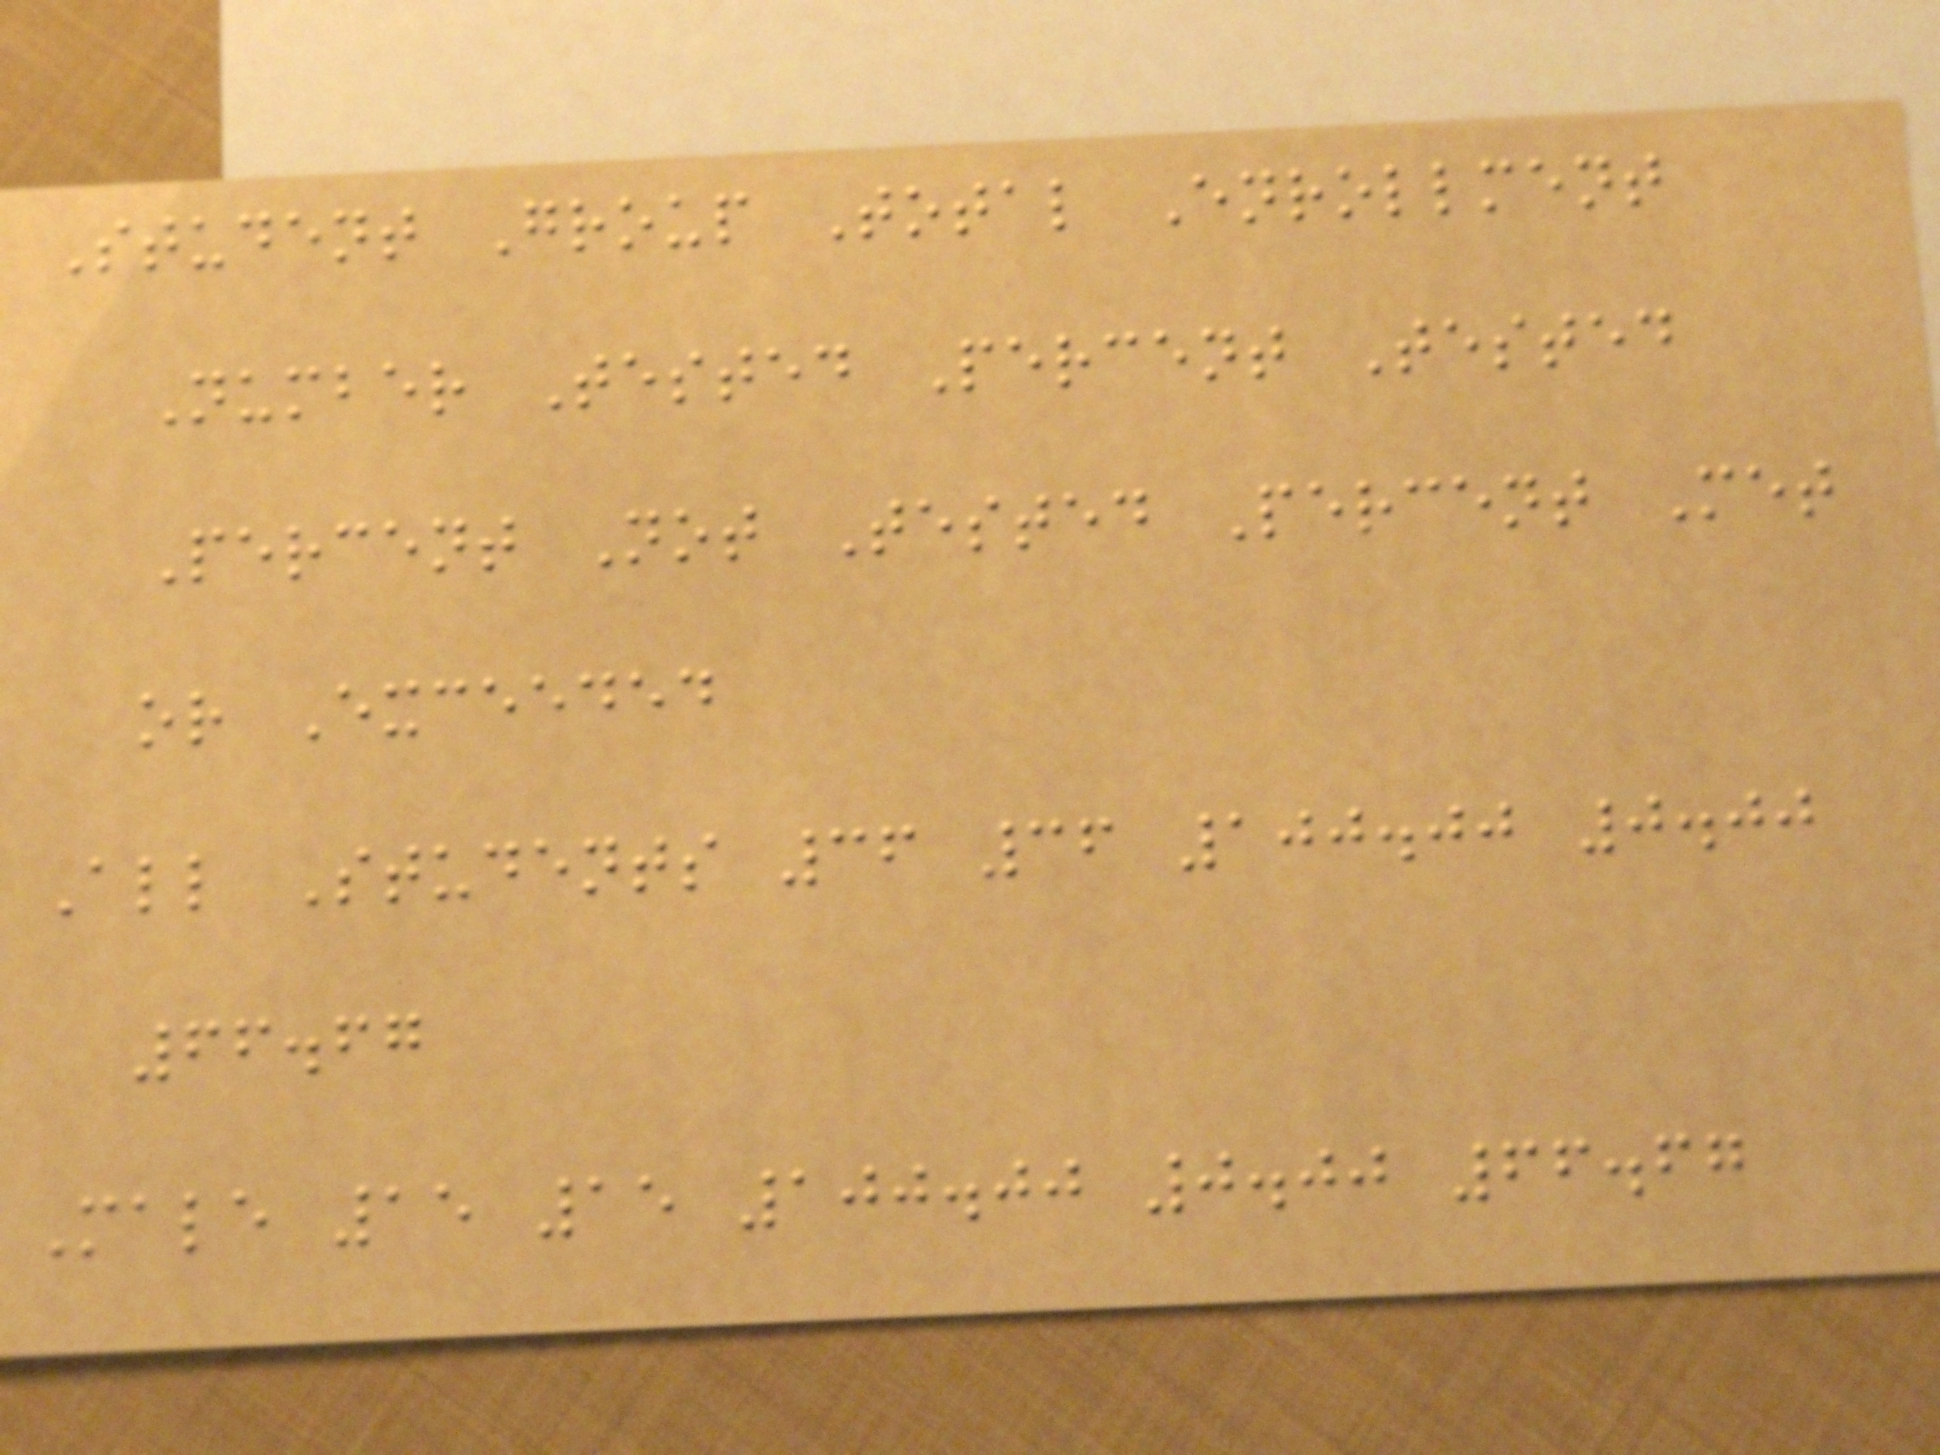Student Group Total Enrollment
Number Tested Percent Tested
Percent Not Tested Percent Met
or Exceeded
All Students 36 36 100.00 0.00
66.67
Male 15 15 100.00 0.00 66.67
